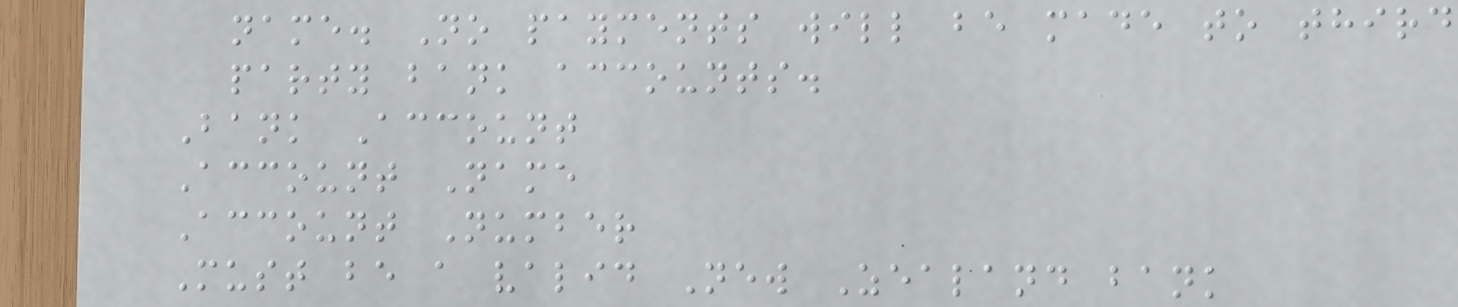name. No payments will be made to third
party bank accounts.
Bank Account
Account Name
Account Number
Must be a valid New Zealand bank
